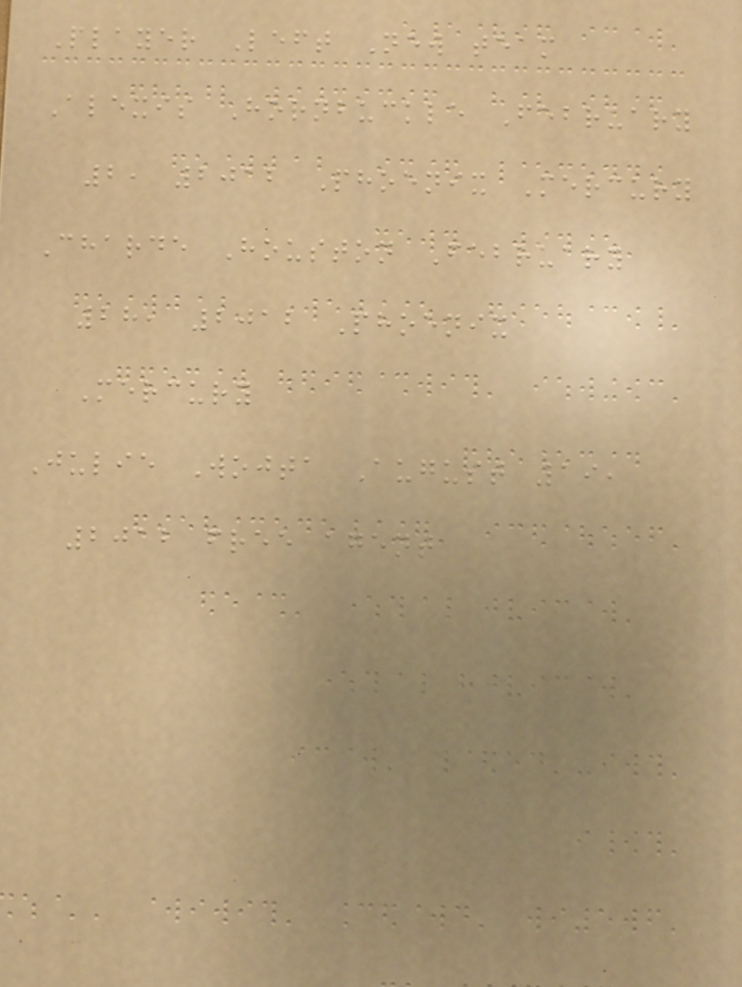Player Left New team
Alexis Hornbuckle February
2, 2012 Phoenix Mercury
Charde Houston February
28, 2012 Phoenix
Mercury
Julie Wojta August 19,
2012 free agent
